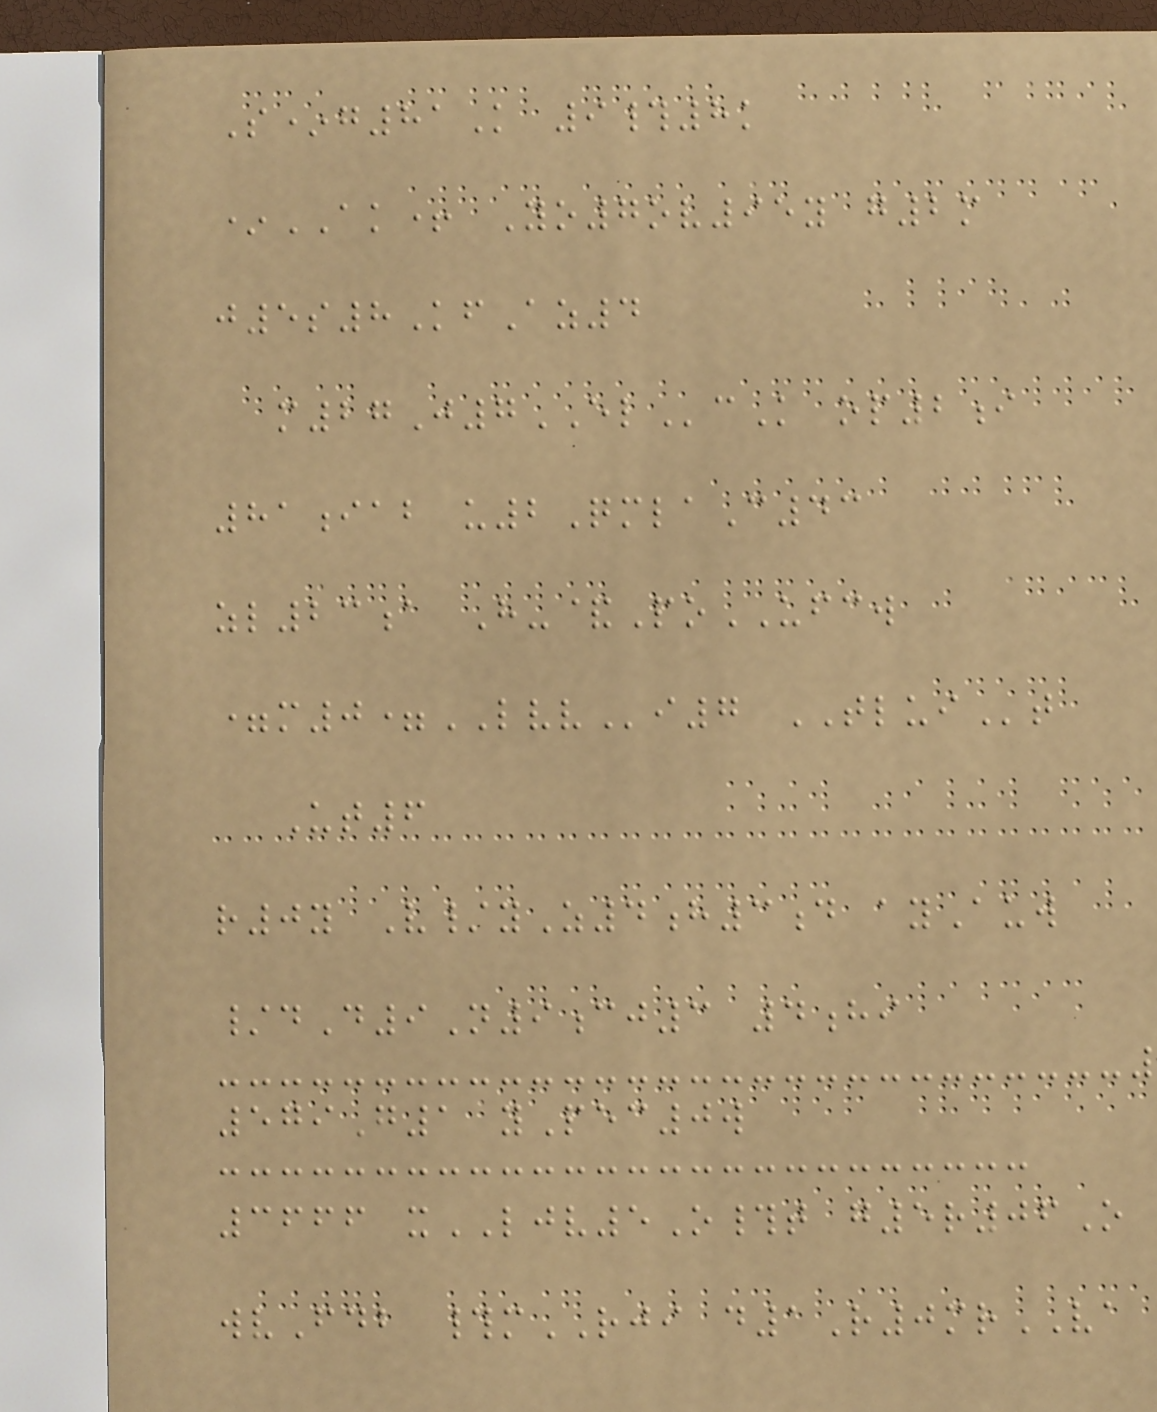S*g81K 9#8k
*AK+ Yo7ov95y g2m
j5s8KfAz4
m27J7ELcK op2i
81iab u2QmlaC43
zl23a H-&PoUFCW
=m0=LVVi7 TLUIt
Ut6
r0y V/yZ4h3d ayAuw
/dD9N9cj3 4hi
579G1 yPec0w
3666 xLJV5O#t g5r06O
wvFdb #mRJI d1R0mrVA
